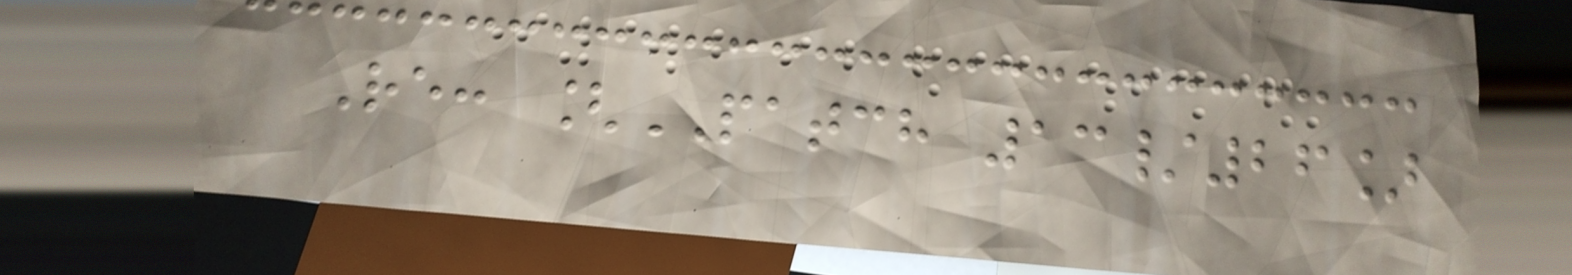Re: [PATCH 13/26]
